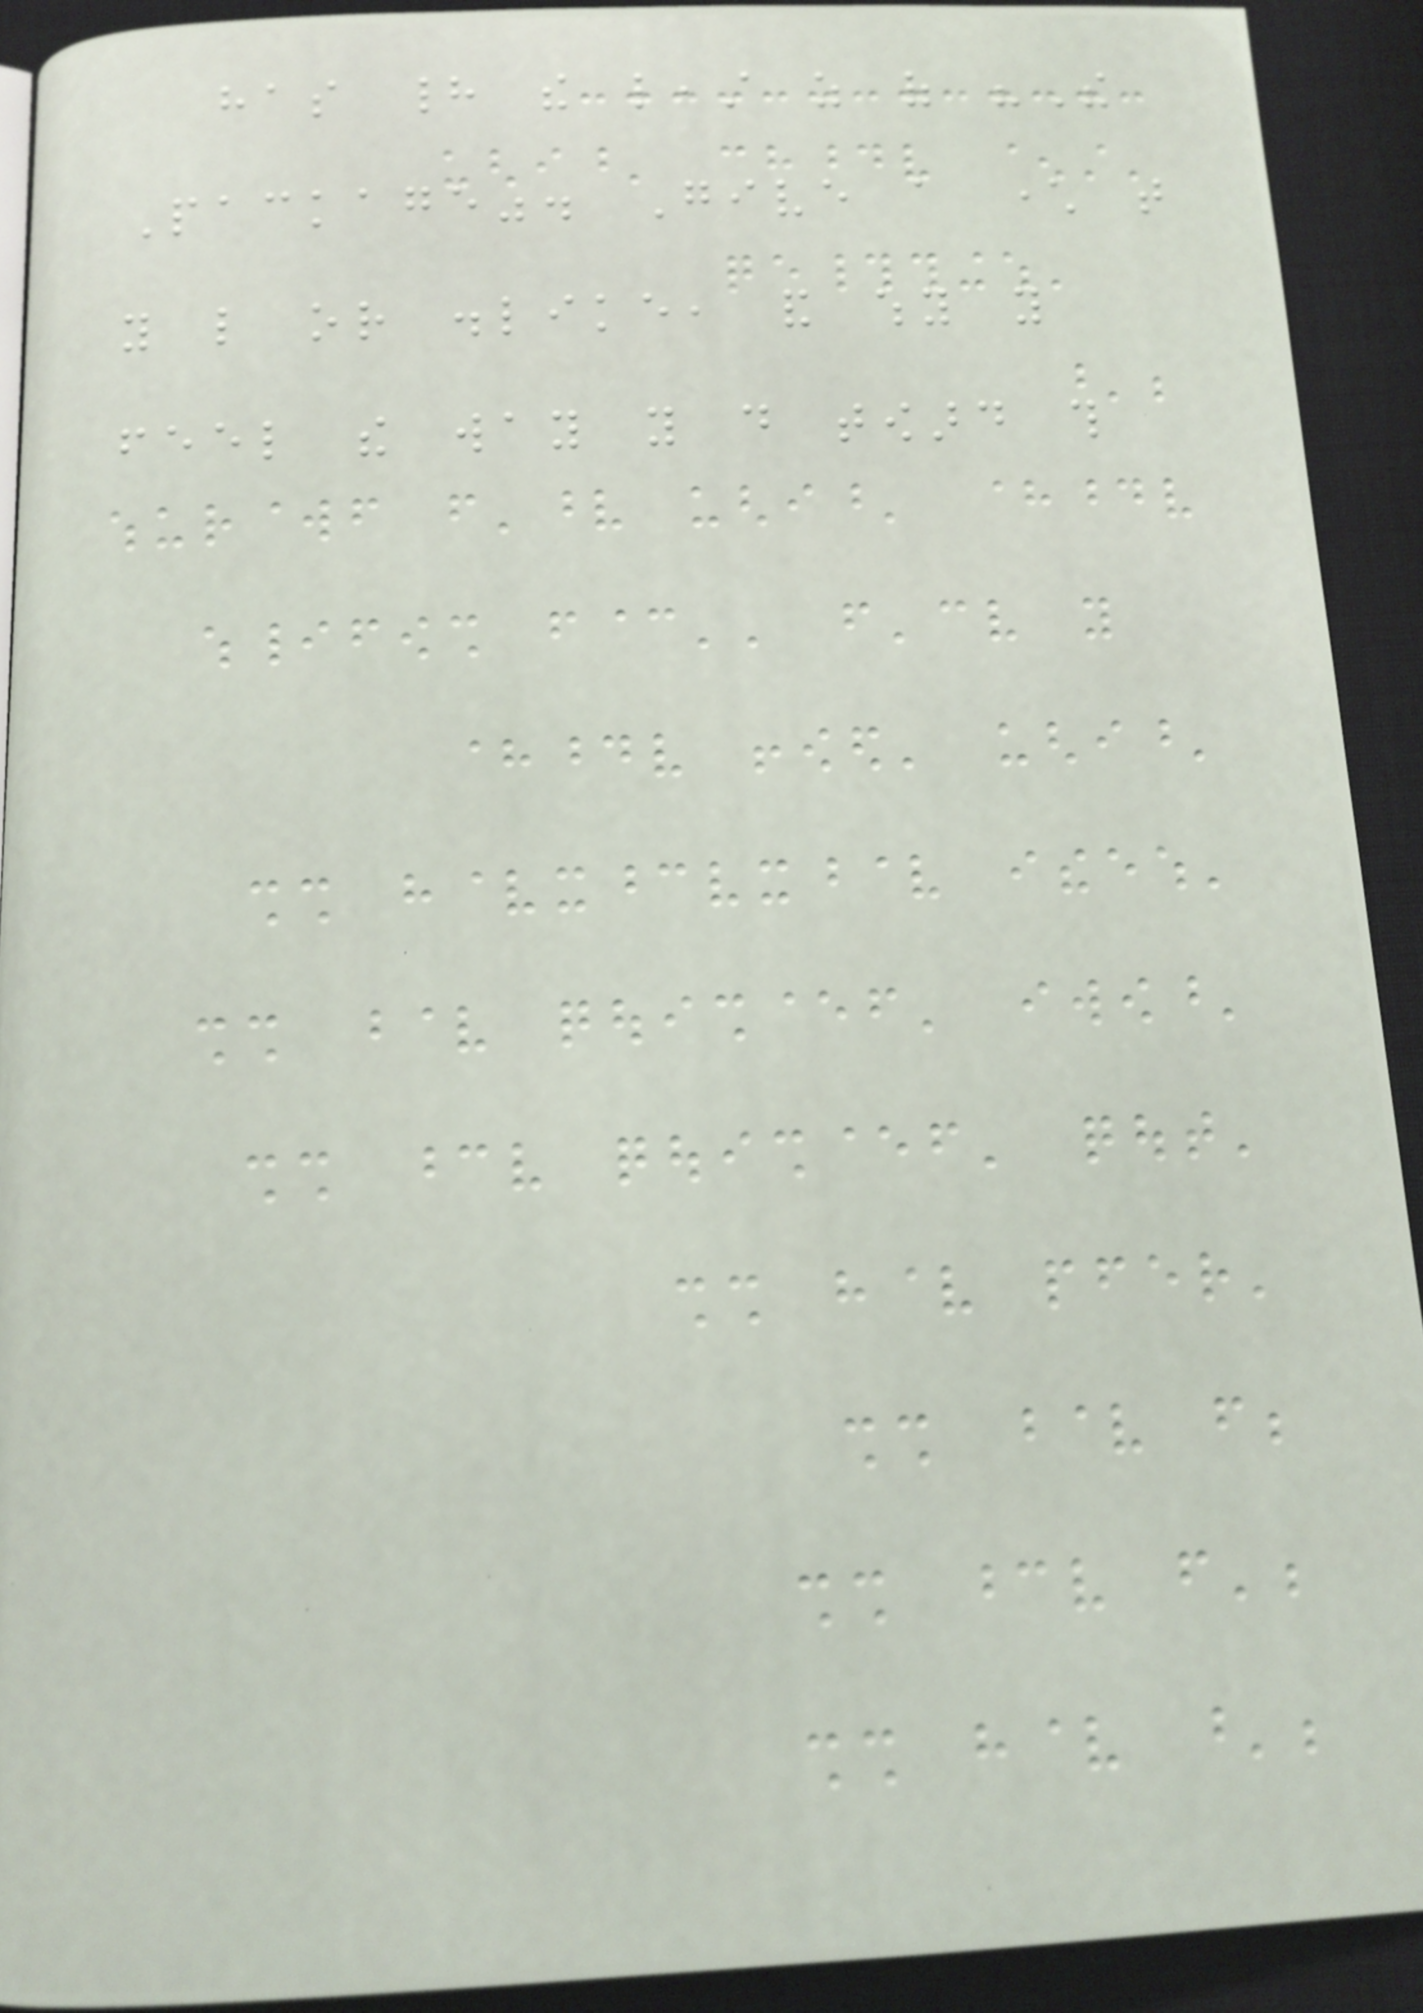has had the least as of "The
Package". Give a character that
you like or dislike, and why you
feel the way you do toward this
